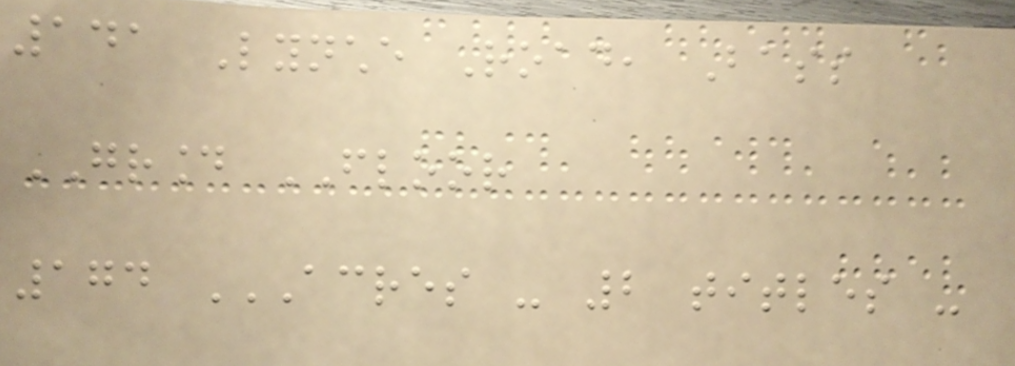141 Lynche Road, Bass
GROUND FLOOR
174 ACRES - 2 TITLES -
